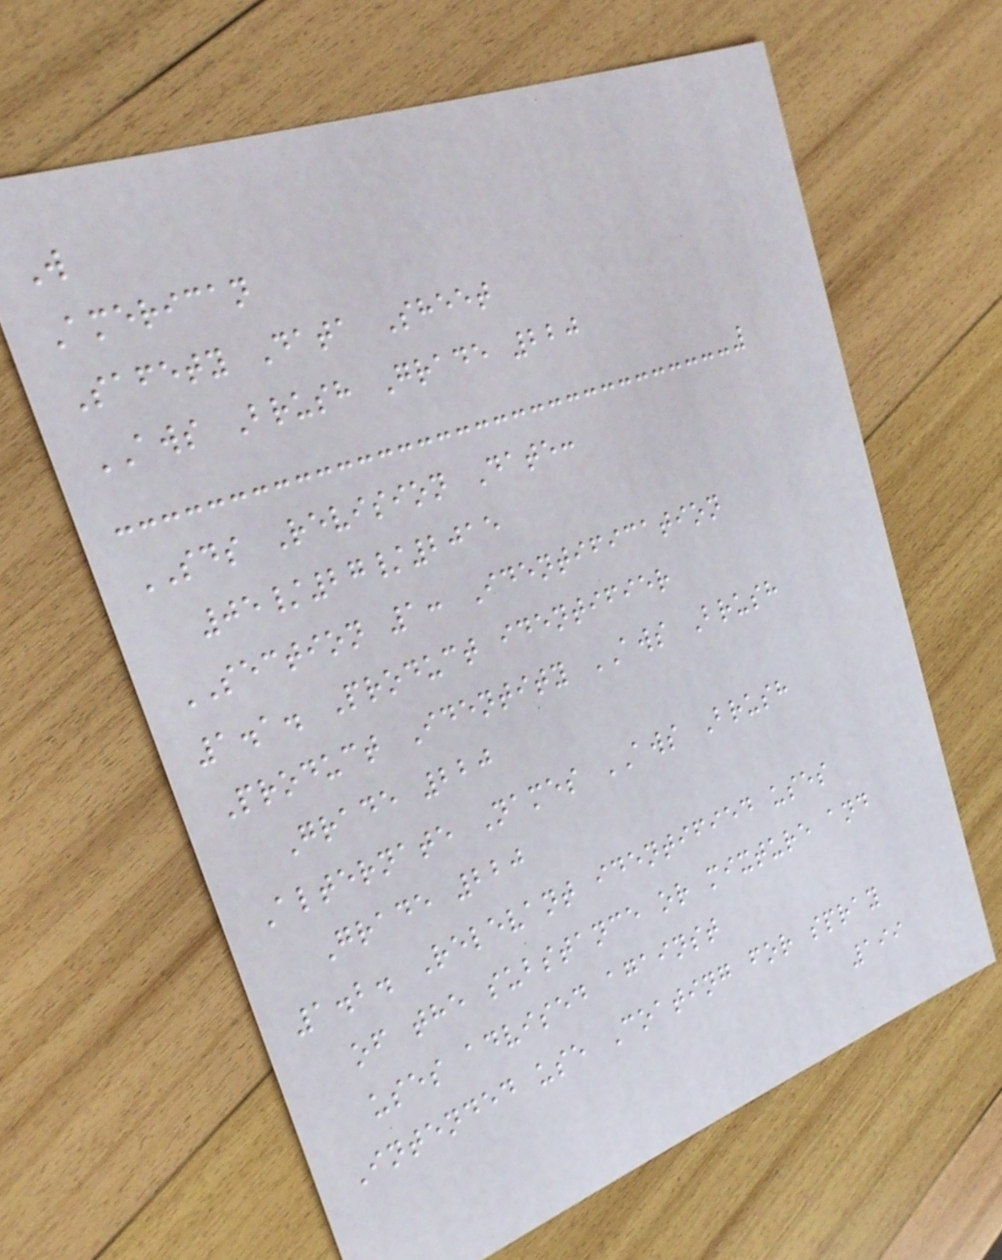W
American
Safety Data Sheet
AWS Brush Grade 220
SDS Revision Date:
05/27/2015
SECTION 1: Identification
1.1. Product identifier
Product Identity AWS Brush
Grade 220
Alternate Names AWS Brush
Grade 220
1.2. Relevant identified uses
of the substance or mixture and
uses advised against
Intended use Coating for spray
199
